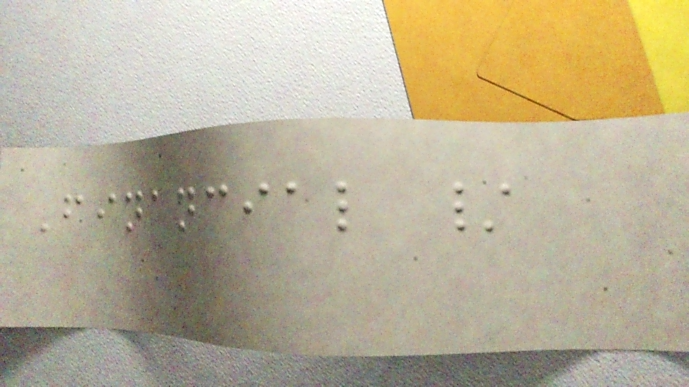Financial /
